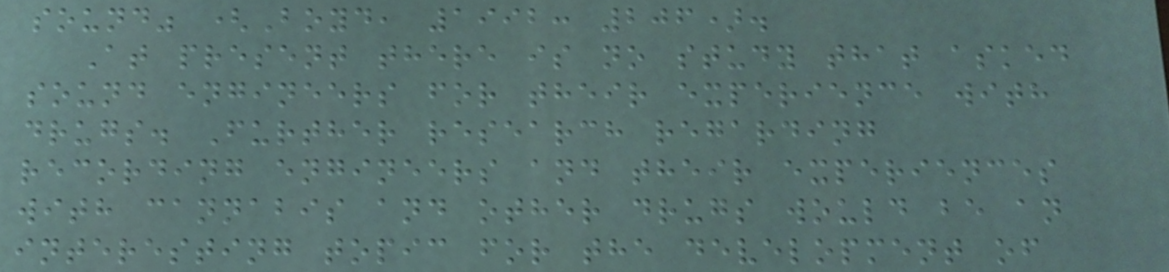sound" (Boyd, 1992: 206).
At present there is no study that asked
sound engineers for their experience with
drugs. Further research regarding
recording engineers and their experiences
with cannabis and other drugs would be an
interesting topic for the development of
